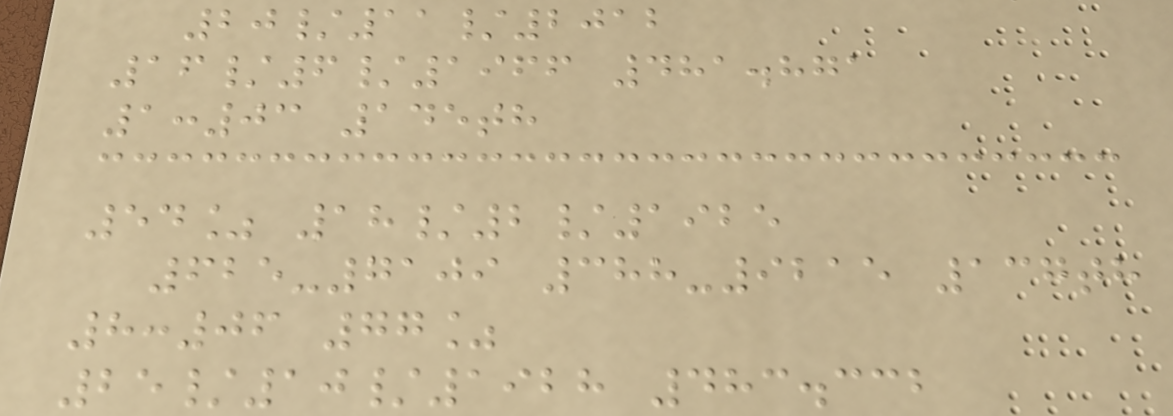20/11/2012
16/6/1966 481.871
1:03 145th
54% 18/2/1925
625-7109 388-9215 137th
8:06 77%
25/10/1928 483.332
